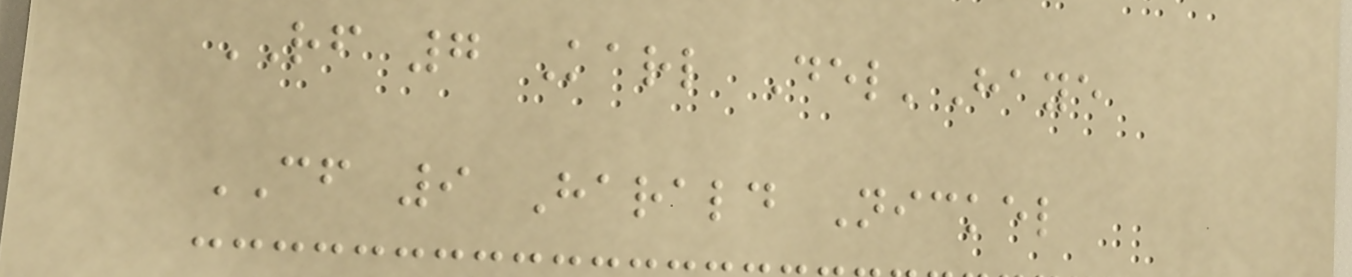RF 7 Karl Del'Haye
CF 9 Harald Nickel
